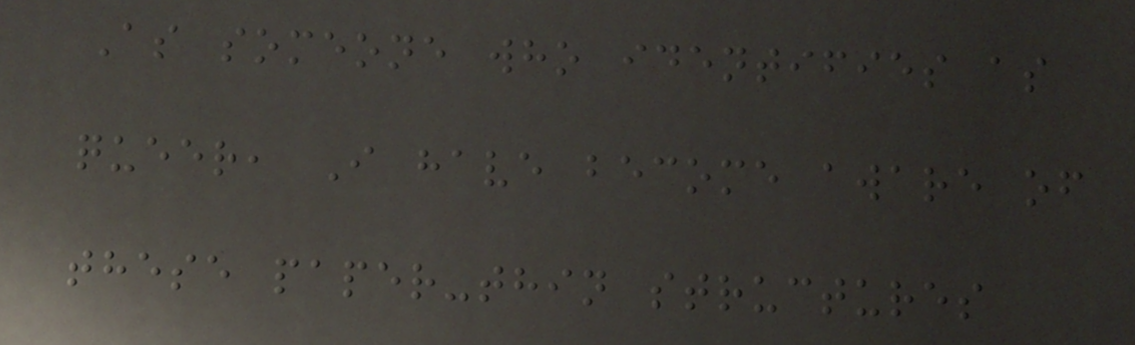As someone who identifies as
queer, I have become aware of
these paper-thin structures
